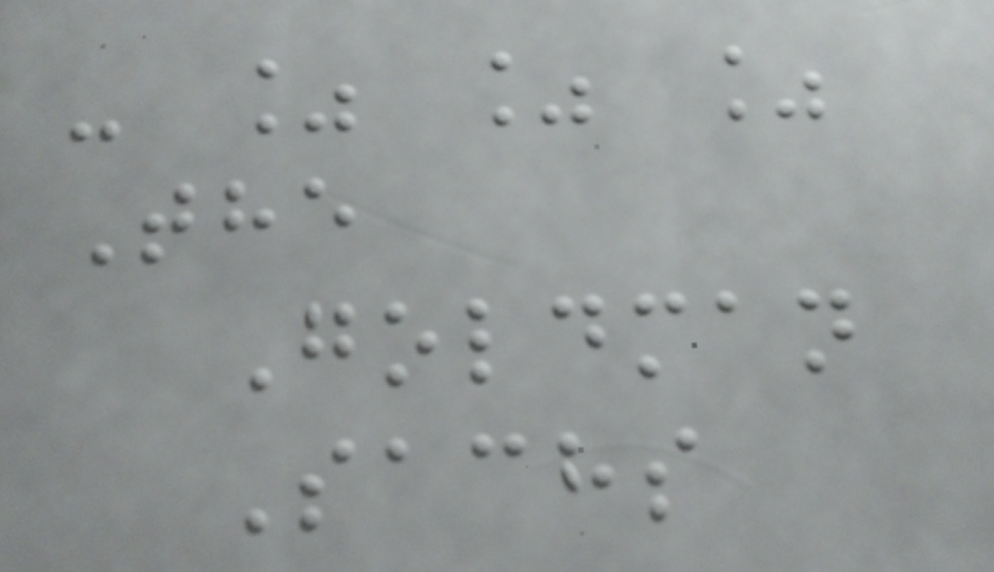- % % %
The
Goldman
Sachs
